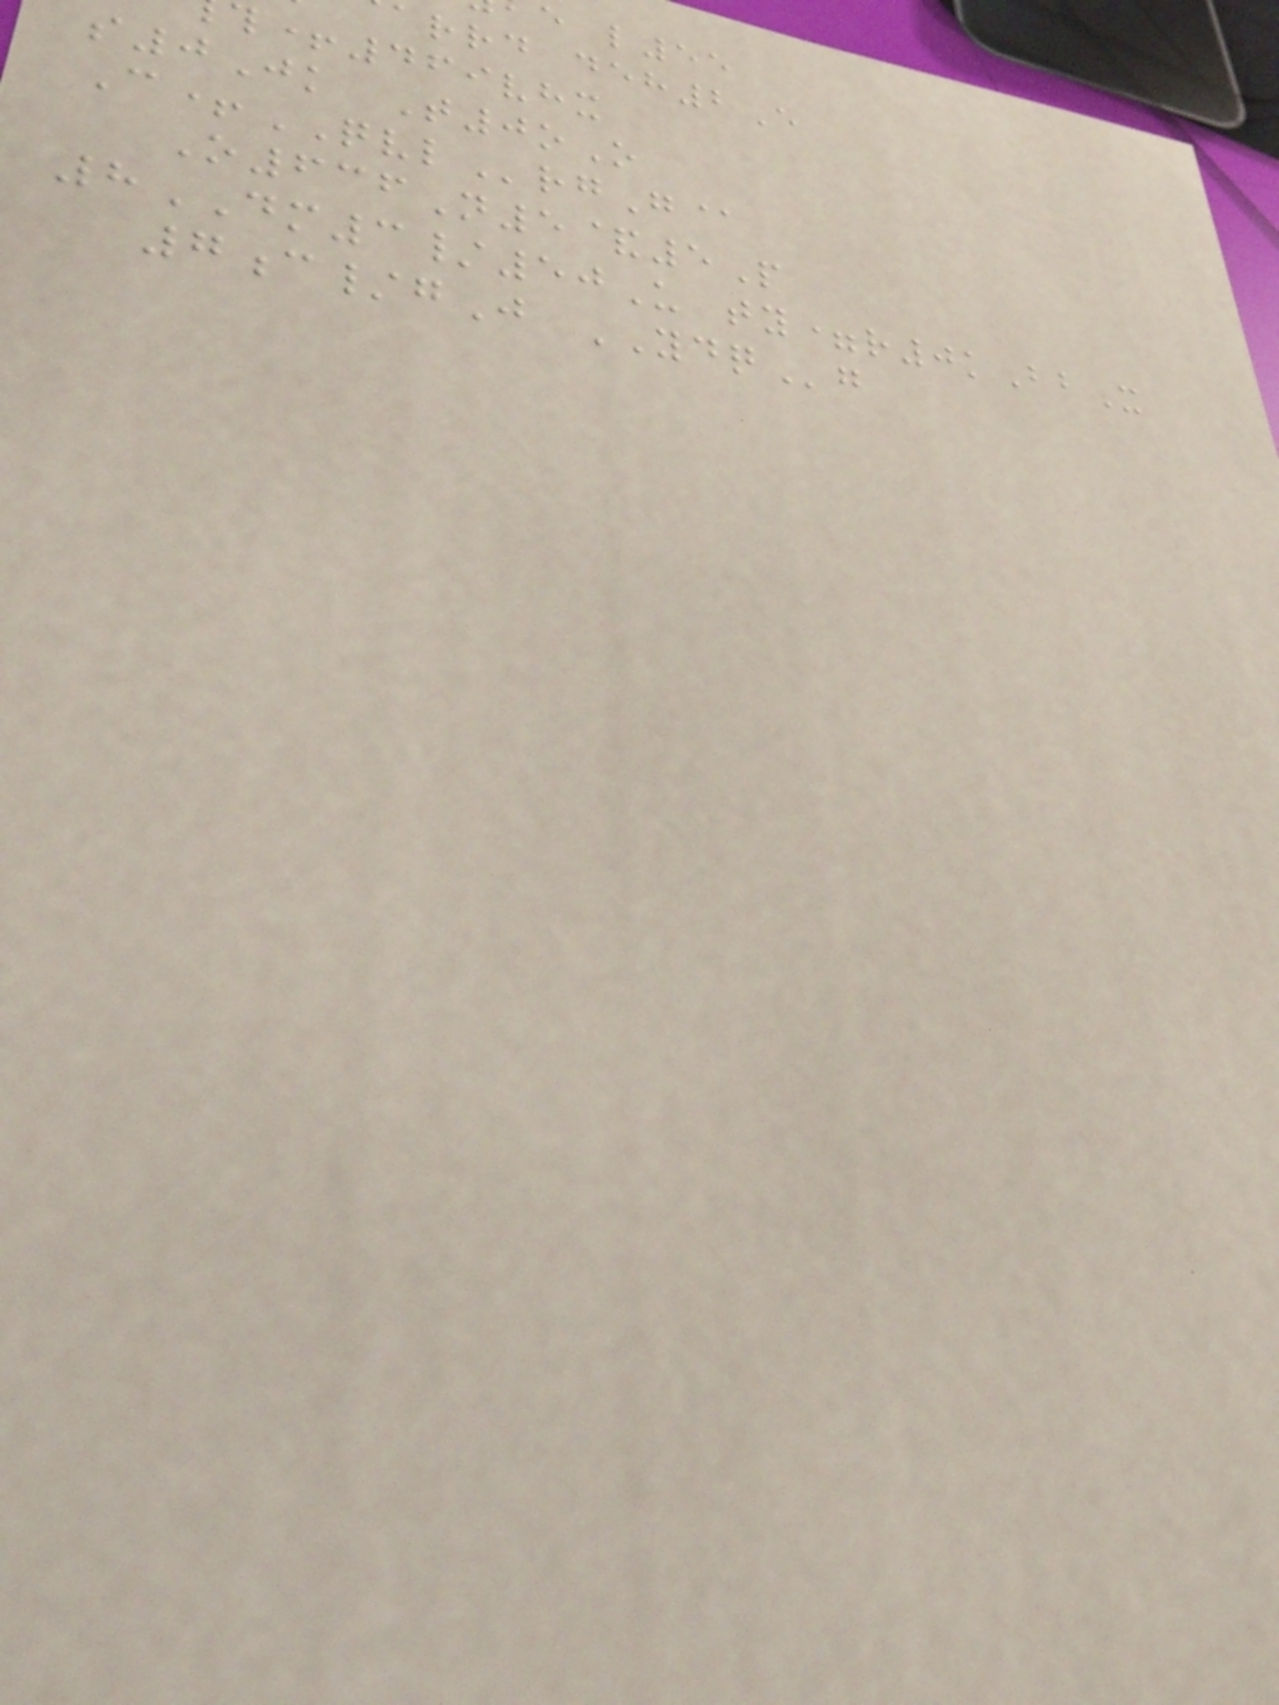e l55
rrd deh2E
+469vhx
s0Jk T0oO
C+QVLrgG@
O636N5&5P
8DM3/50U ty=r0kBbX
7c/gJ YDQg
